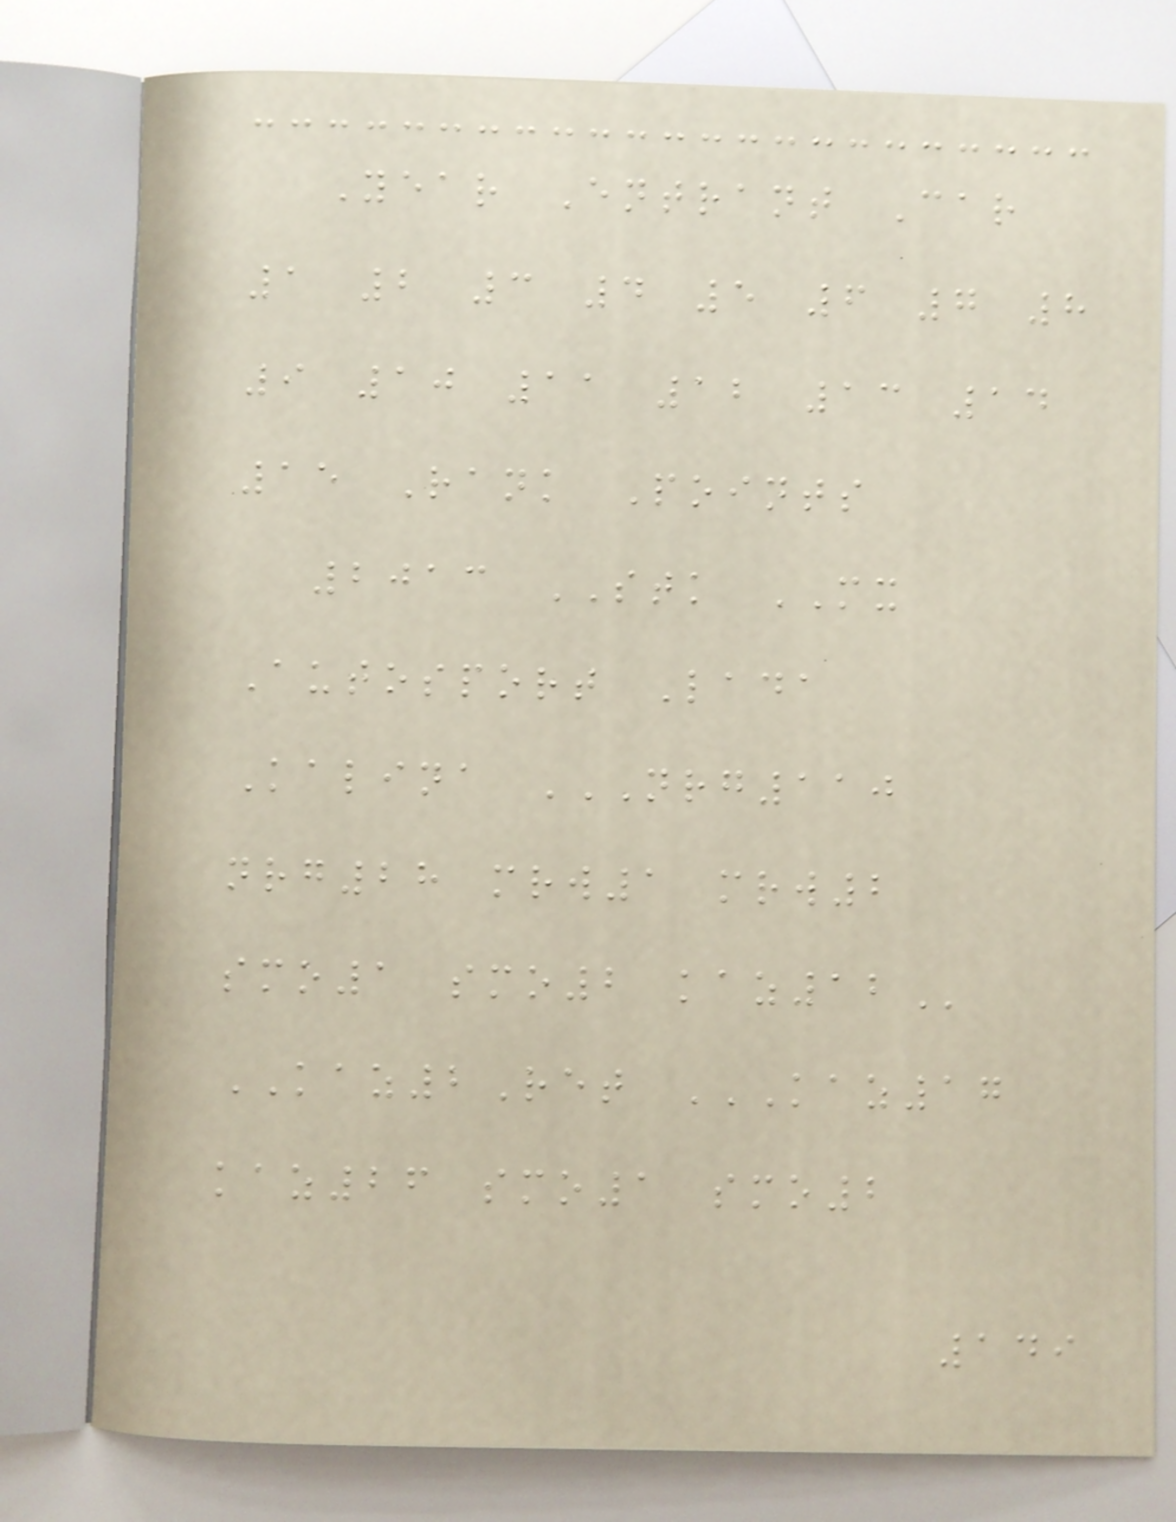Year Entrant Car
1 2 3 4 5 6 7 8
9 10 11 12 13 14
15 Rank Points
2013 STK MX
Autosport Lada
Kalina NRG110
NRG28 MRW1 MRW2
SMO1 SMO2 KAZ12
KAZ2Ret KAZ17
KAZ26 SMO1 SMO2
149
